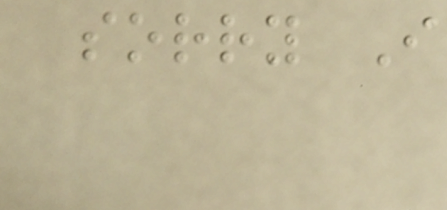sorry I
